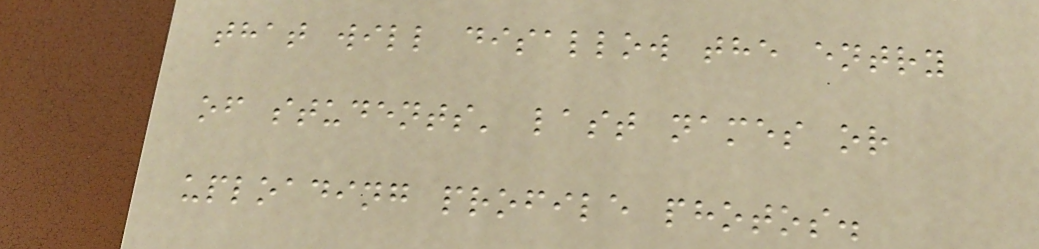that will disallow the entry
of students' last names or
uploading profile photos.
